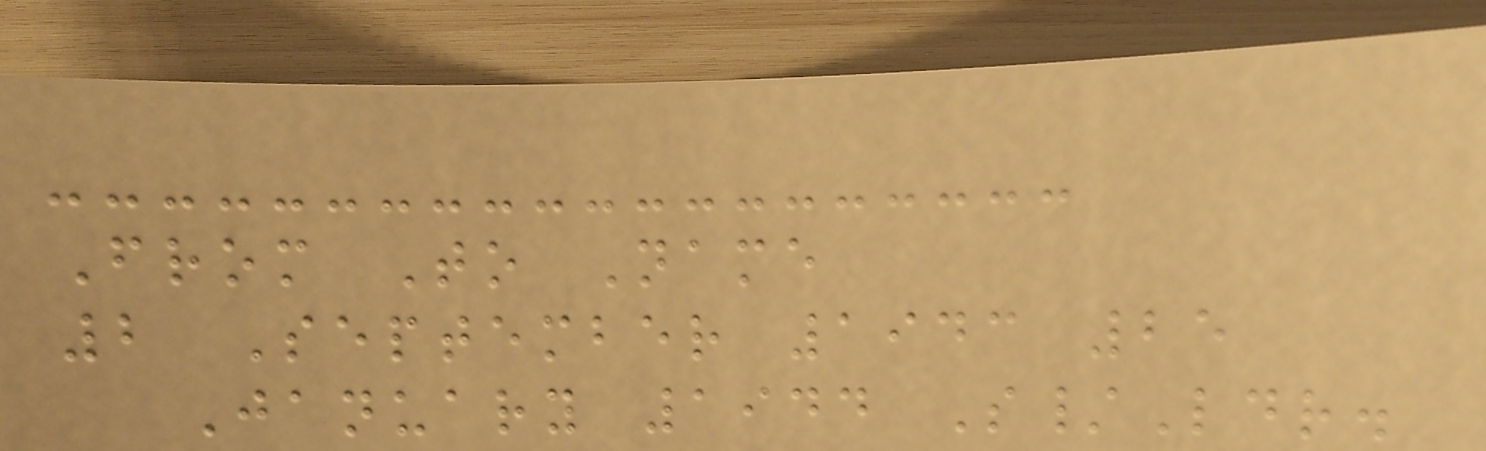From To Name
2 September 1943 25
January 1944 S/Ldr.
